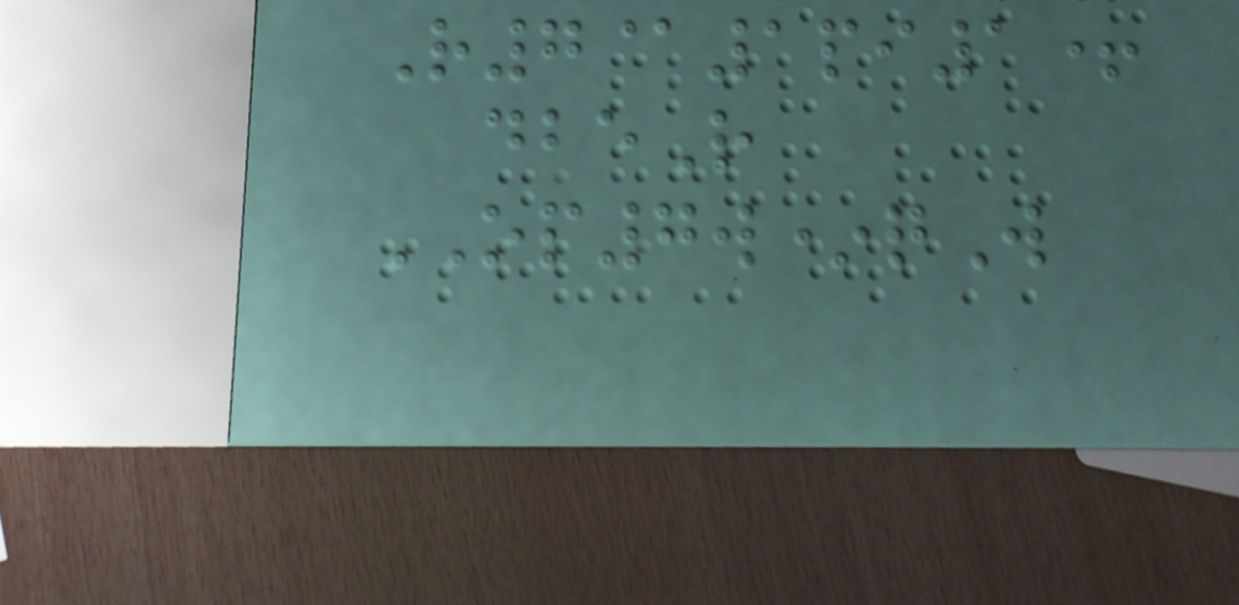R7@1pi1+
dbeR
OP7w*qW
